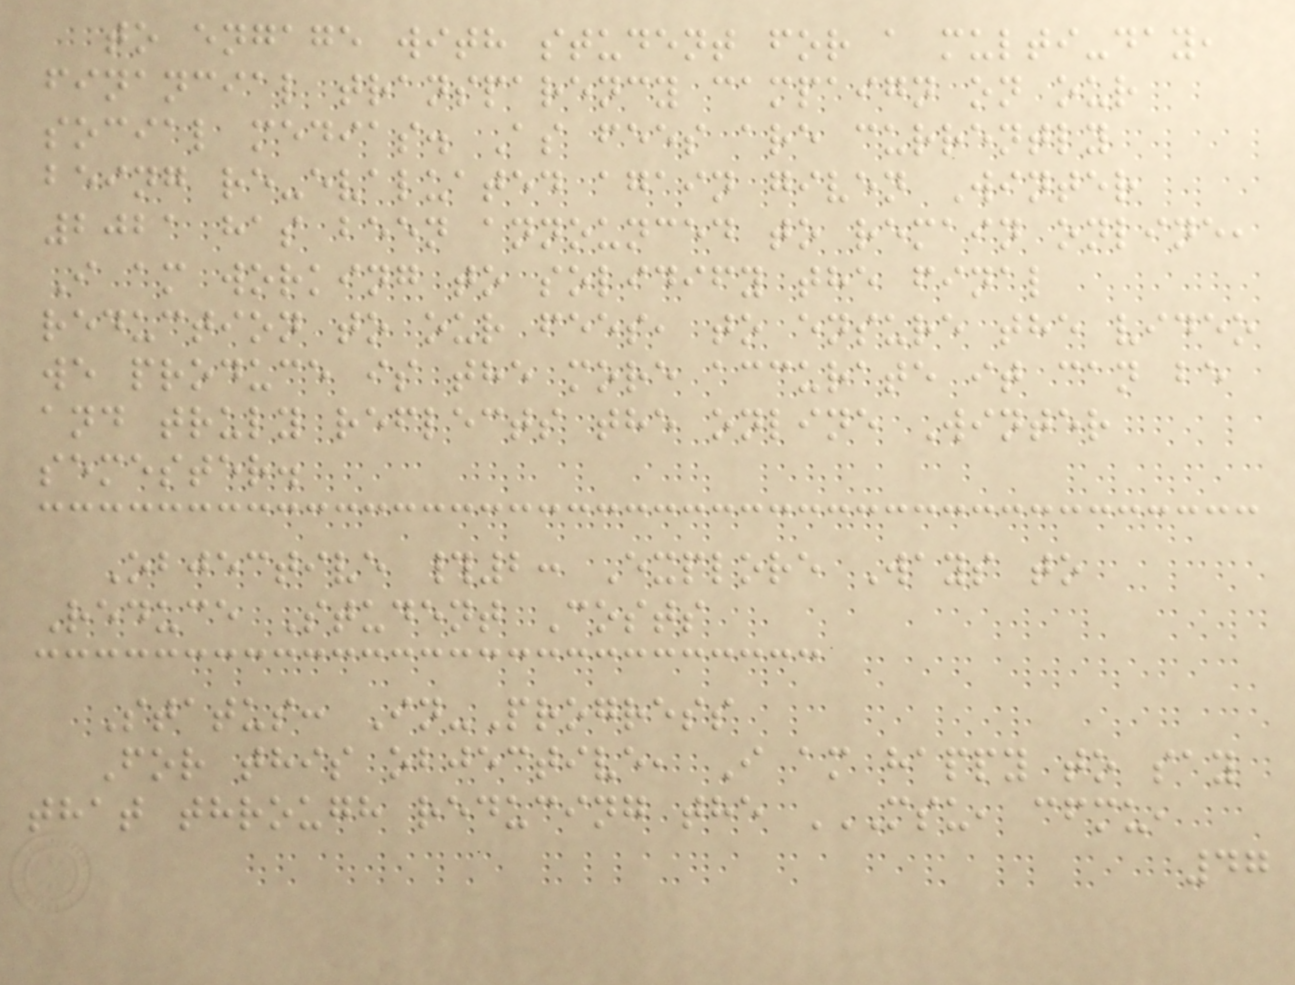to engage with student for a multi-day,
financial transparency campaign on our
social medias. As fees are currently
being re-evaluated again given Winter
2021 has been announced to remain online,
I am working to solidify the final
reduction to our fees, to ensure the video
we produce is the more accurate it can be
and truly reflects the online Winter
semester.
Objective #2: Explore Ways to
Reduce Student Costs
Status: In-Progress
For this objective, I am happy to say
that through reducing the MSU, CFMU,
47
